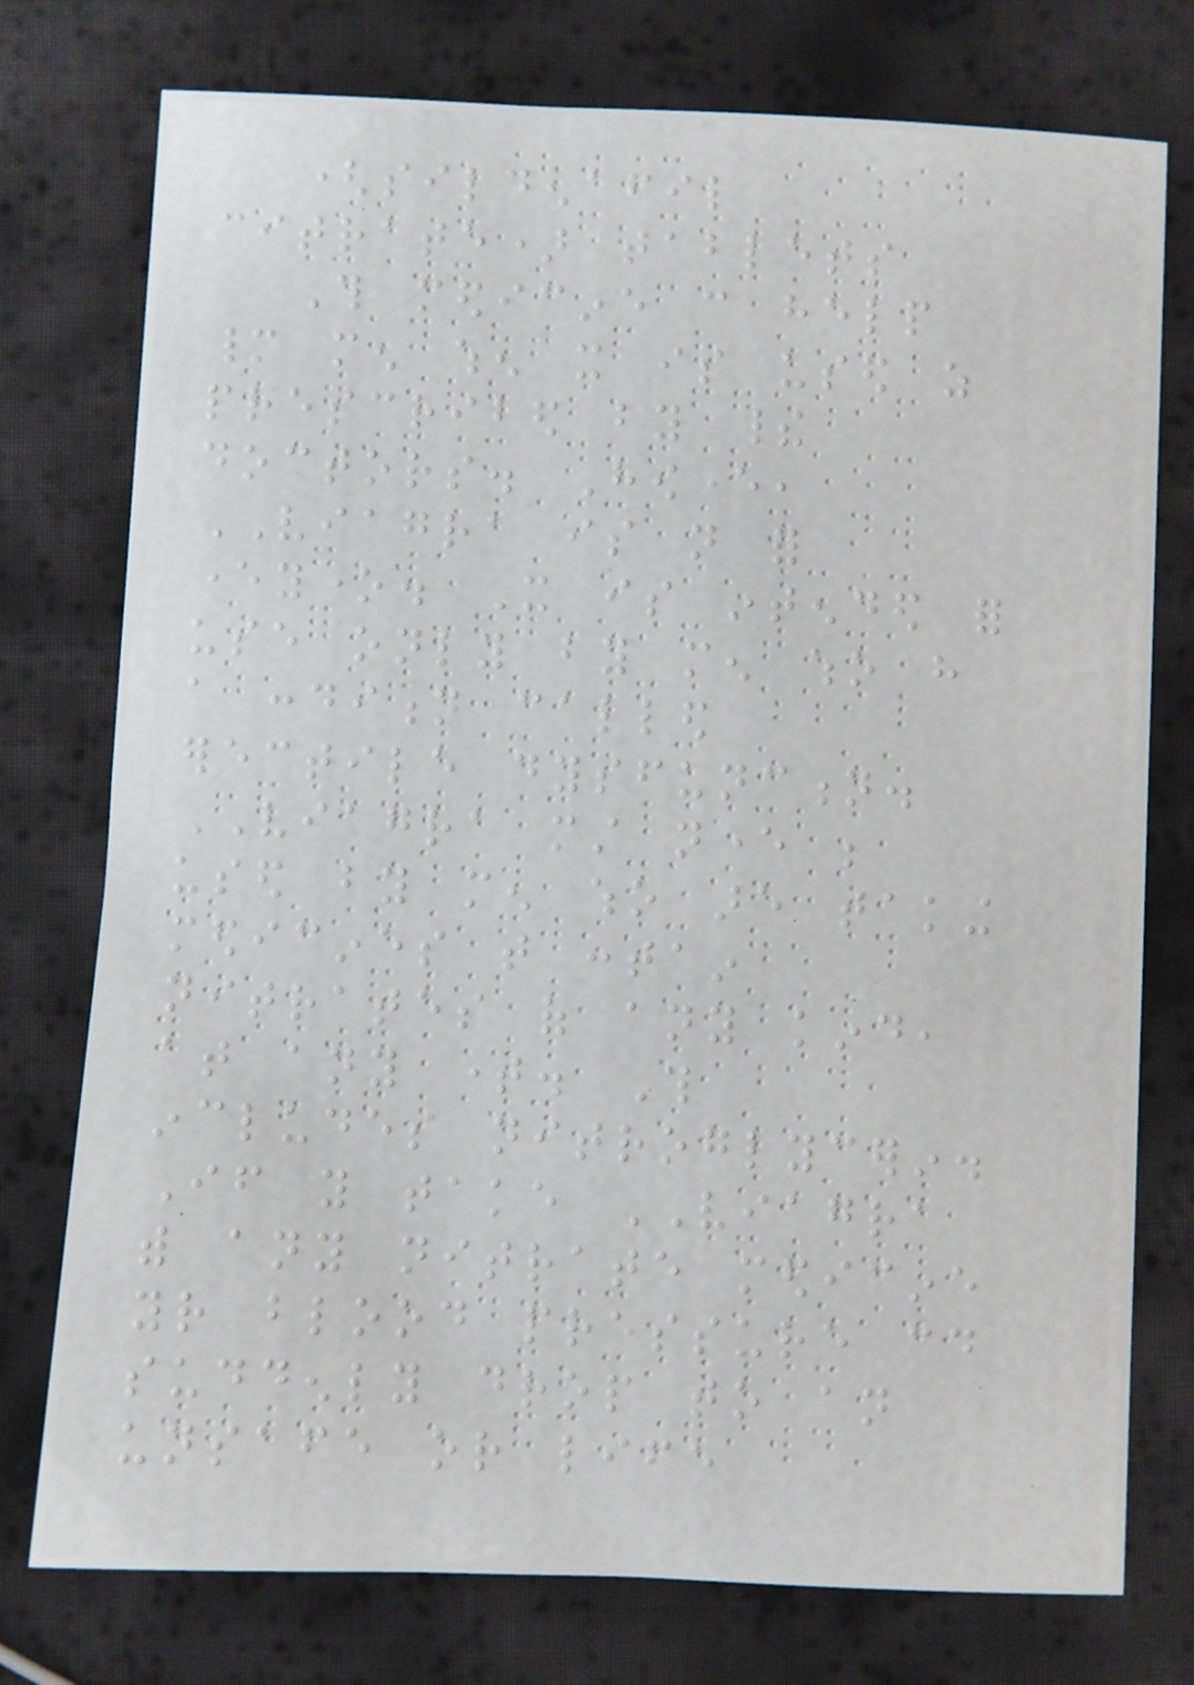(sildenafil
citrate) tablets
This medicine can help
many men when it is used as
prescribed by their
doctors. However,
VIAGRA is not for
everyone. It is intended for
use only by men who have
a condition called
erectile dysfunction.
VIAGRA must never be
used by men who are taking
medicines that contain
nitrates of any kind,
at any time. This
includes nitroglycerin.
If you take VIAGRA
with any nitrate medicine
your blood pressure could
suddenly drop to an
unsafe or life
